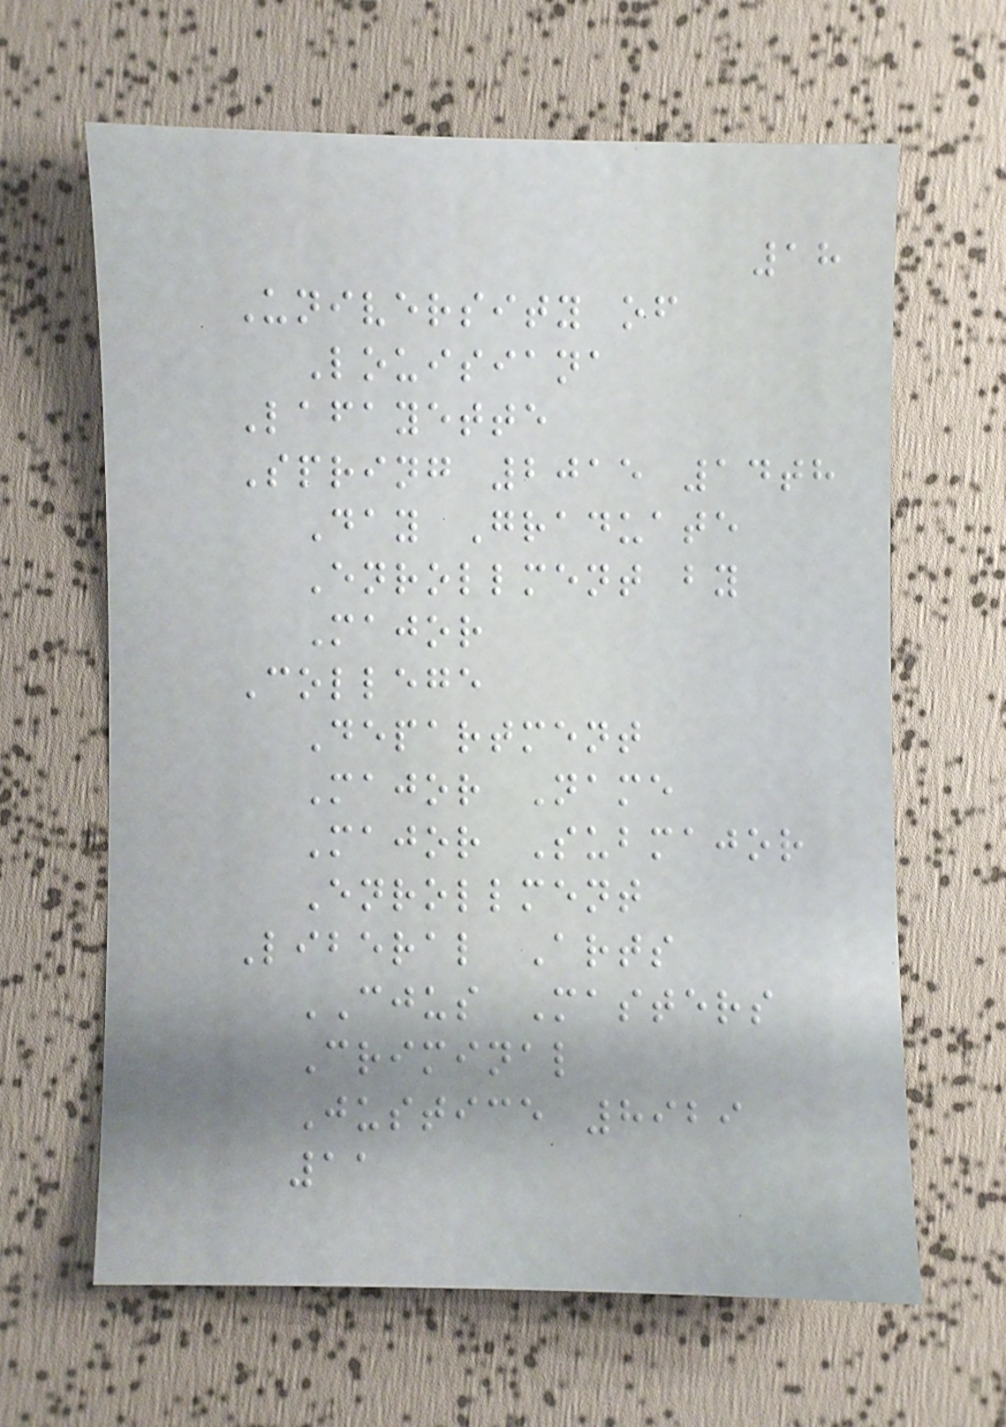18
University of
Louisiana
Lafayette
Spring 2015 14th
Day Graduate
Enrollment by
Major
College
Department
Major Name
Major Submajor
Enrollment
Liberal Arts
CJUS Masters
Criminal
Justice 8929
11
